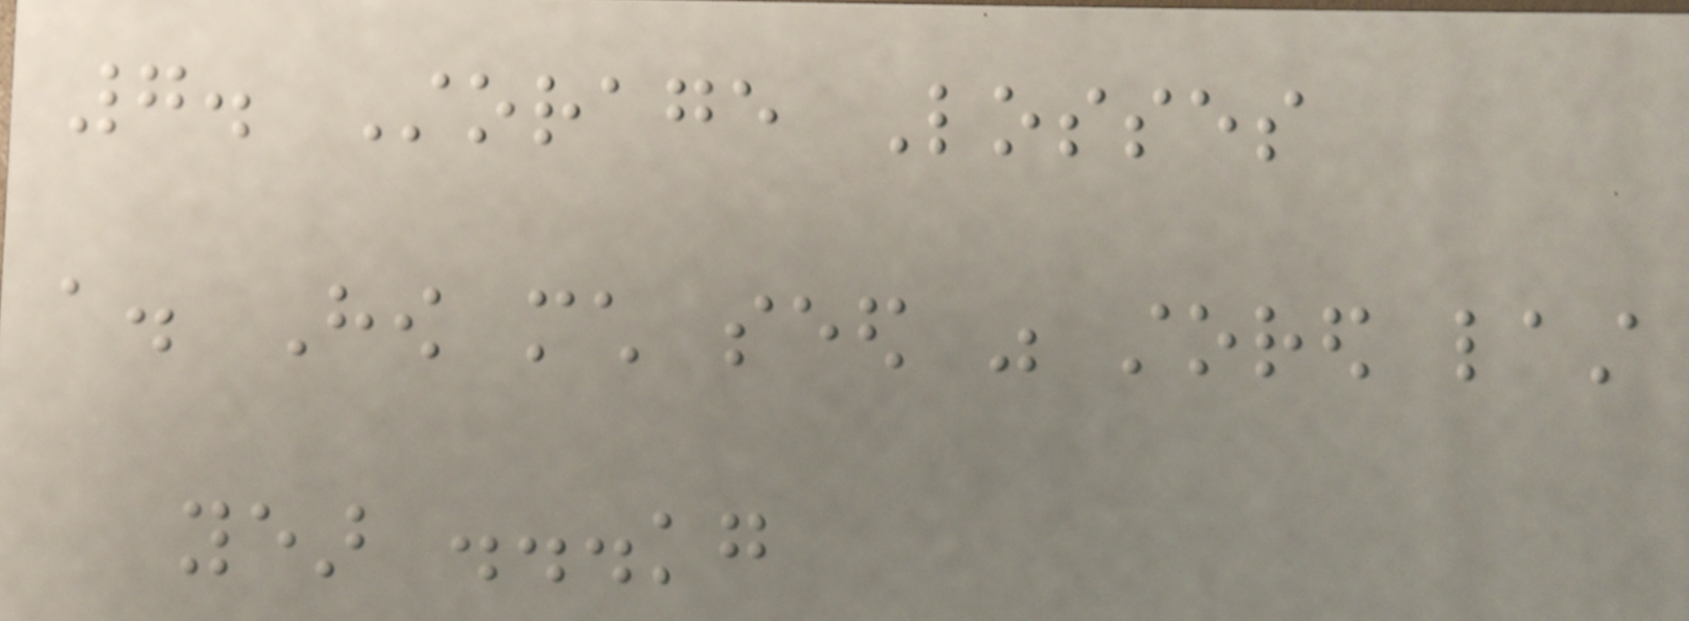7. Storage Losses
a. How much seed was stored last
year ...kg
